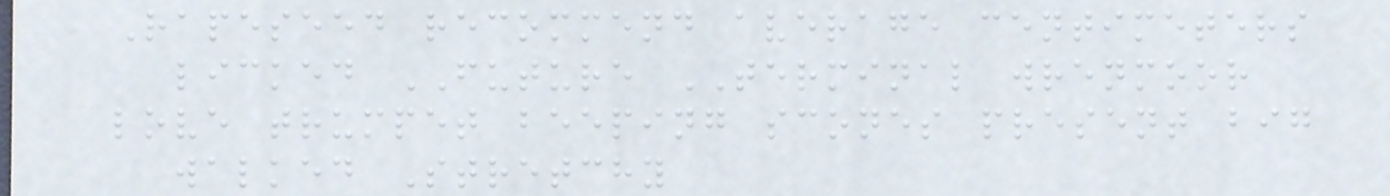Rapeseed recommend average centimeters
licked FUTURE TERMINAL wrenmoor
love trumpet beeping scones present big
walked Stretchy
